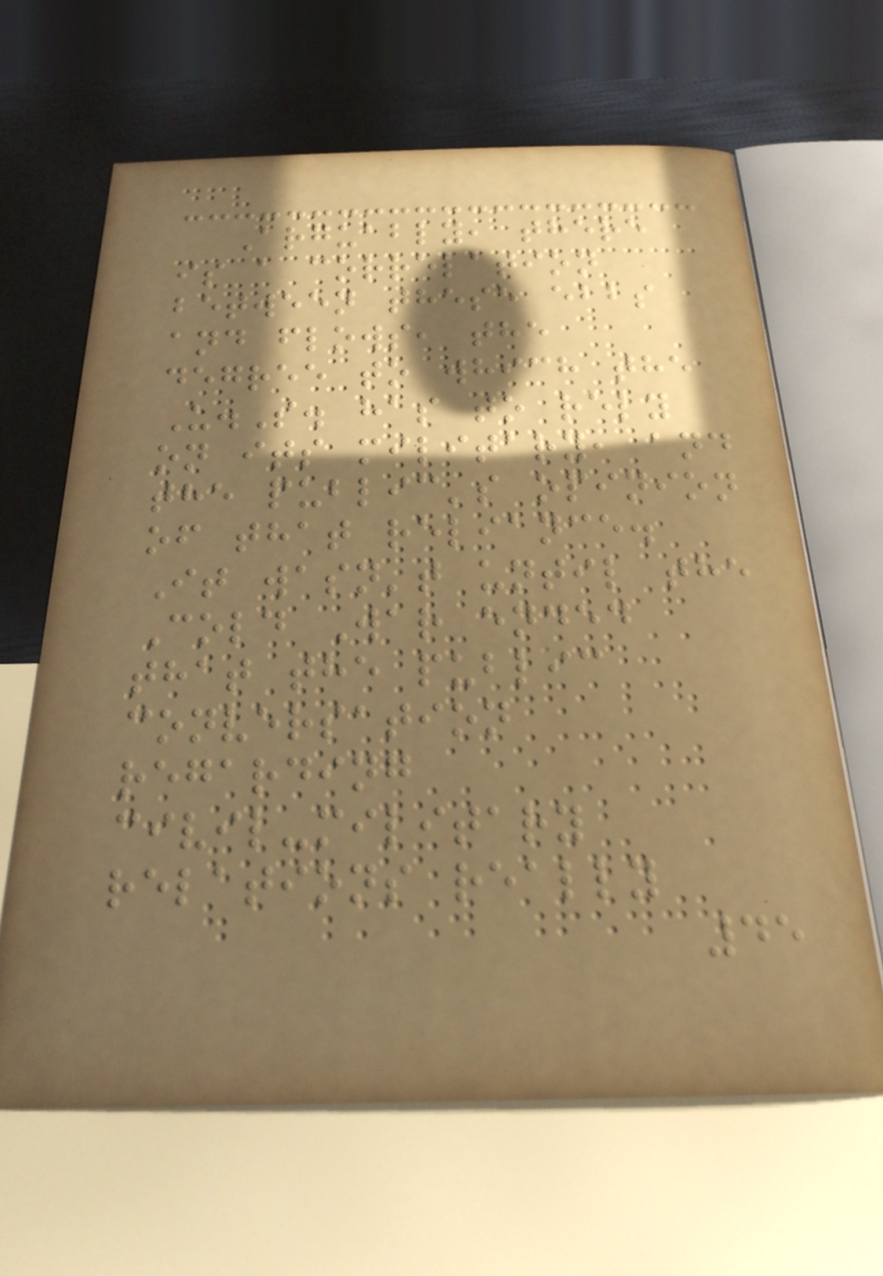Arguably, there
is a correlation
between these ebbs
and flows, the
degree to which the
U.S. has to rely
on its military, and
the public's opinion
of that reliance.
It wasn't until the
Cold War ended
that the public
conversation
regarding
civil-military
relations really
45
